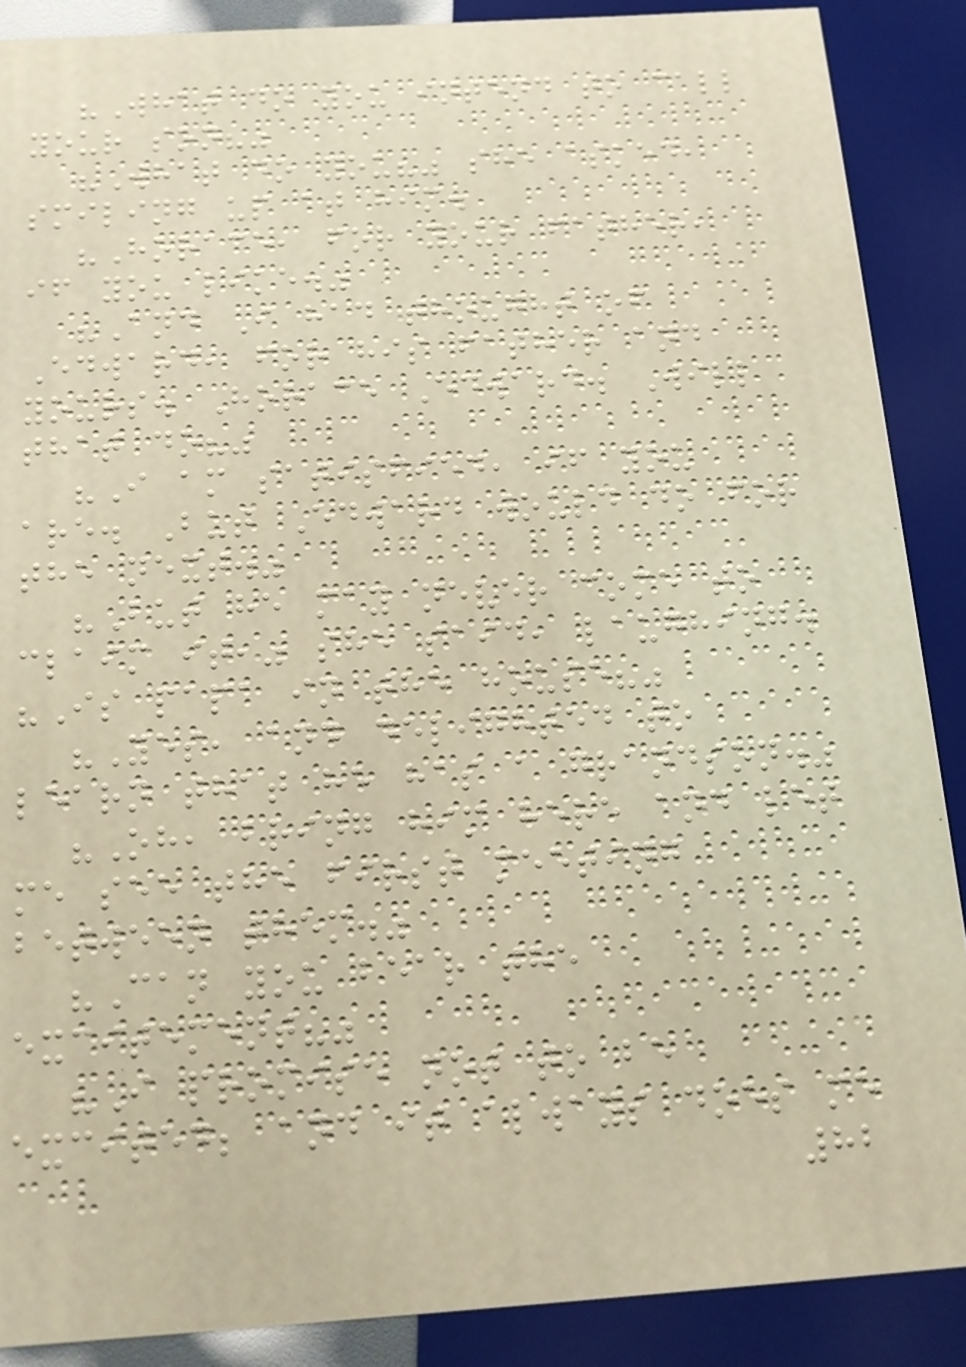"What do you intend to call
your son?"
"What do you?" she asked,
smiling up at him.
"Horace, for your father,
if you like."
"And I had thought of
Edward, for his father and
yours. Horace Edward. Will
that do?"
"I am satisfied, if you
are. But Edward would do for
the next."
"But he may never come to
claim it," she said, laughing.
"Is papa in the house?"
"Yes, and delighted to
learn that he has a grandson."
"Oh, bring him here and let
me see the first meeting
between them."
"Can you bear the
excitement?"
"I promise not to be
excited; and it always does me
82
